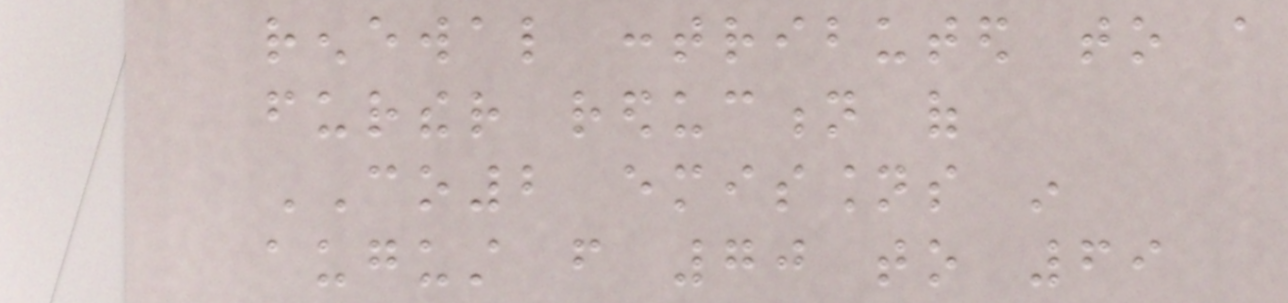renewal contributed to a
further reduction of
CO2 emissions in
august from 70 to 69
